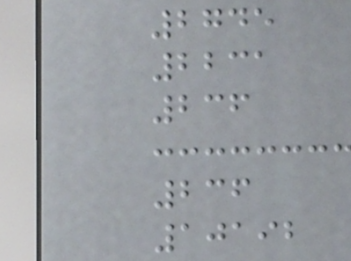2745
2231
236
236
10192
